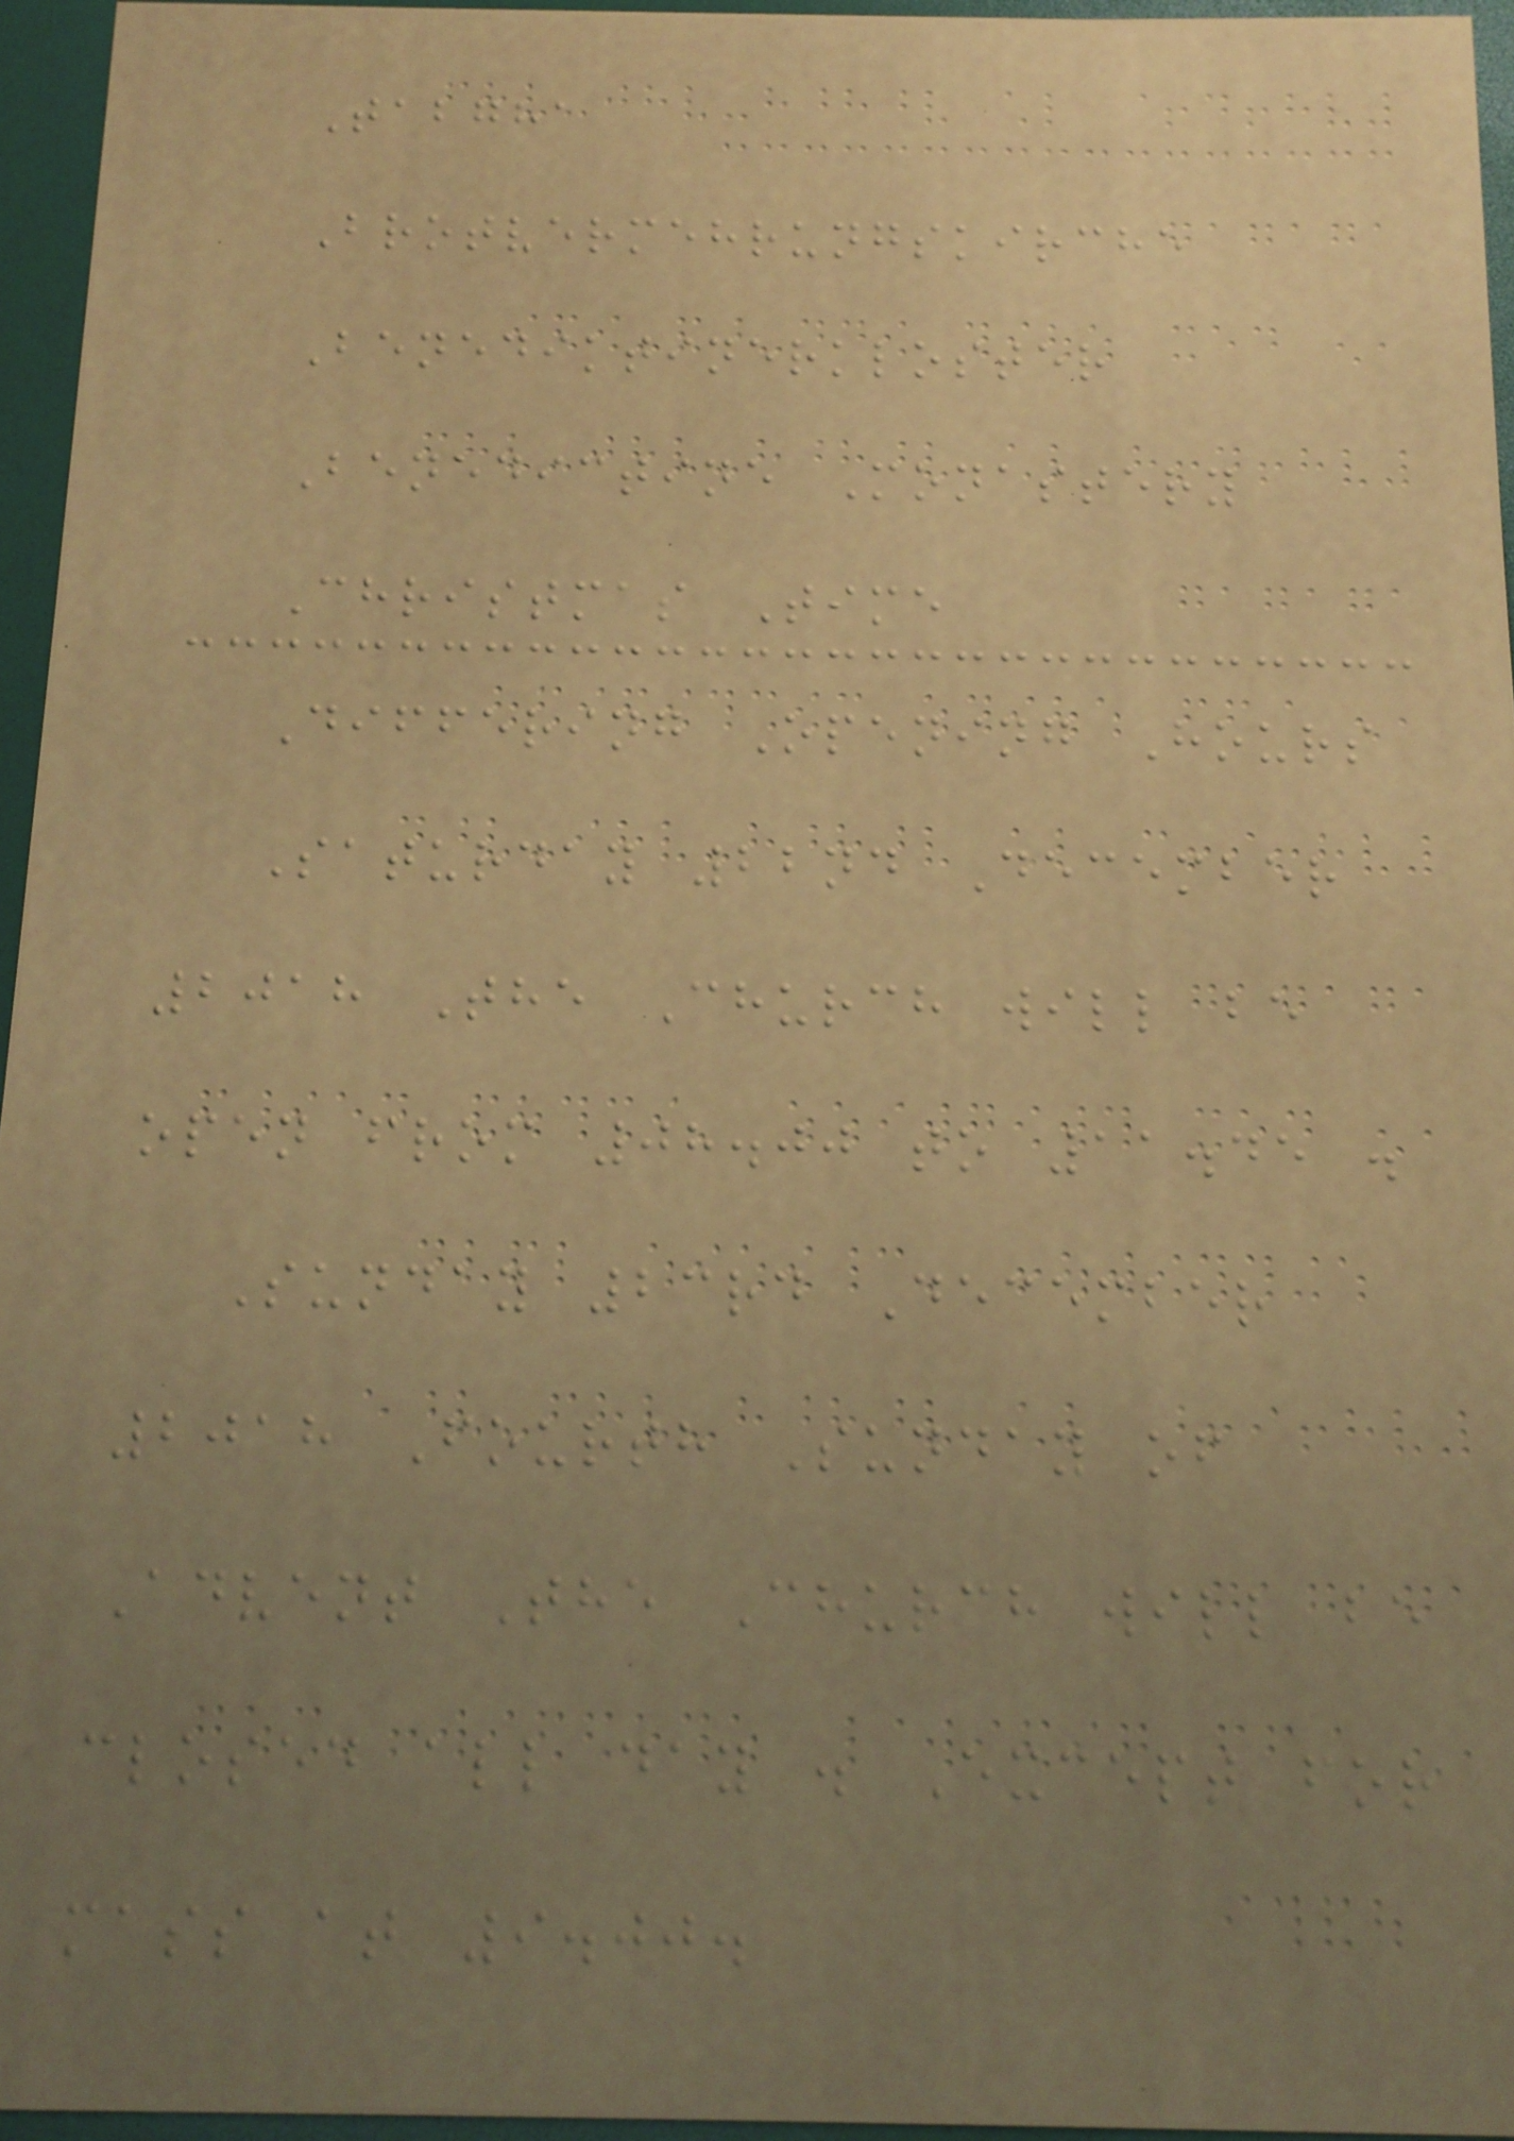Tabgha
Brotvermehrungskirche
Benediktinerkloster
Benedictine Monastery
Christmas Time
Differing Opening Hours
Saturday 22nd December
2018 The Church will be
open from 08.00 to 11.45 .
Sunday 23rd December
2018 Fourth Sunday of
Advent The Church will be
closed all day . Except for
mass at 9.00.
